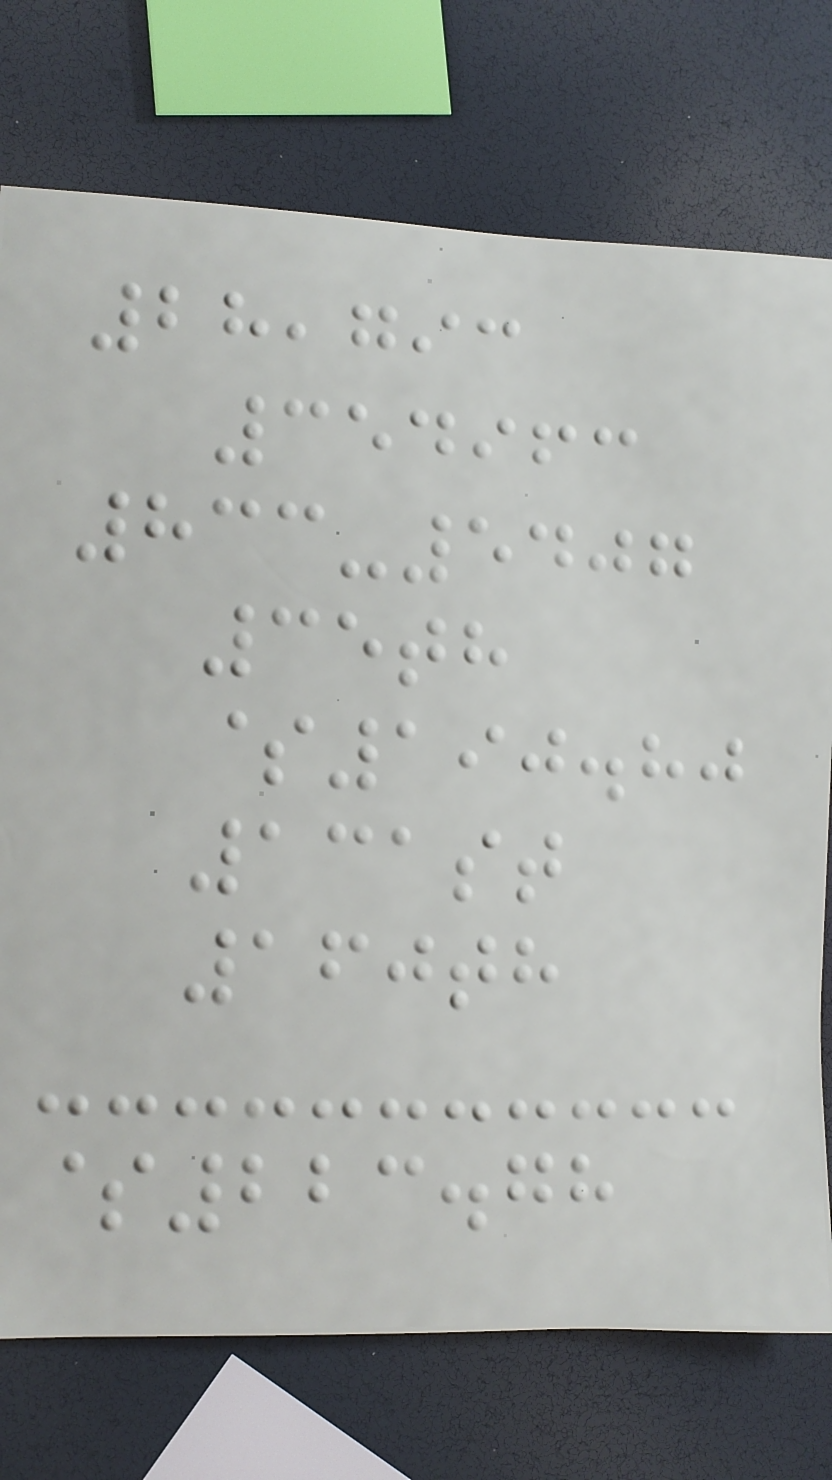28,793
354963
833-5407
35th
$190.80
131st
160th
$223.78
